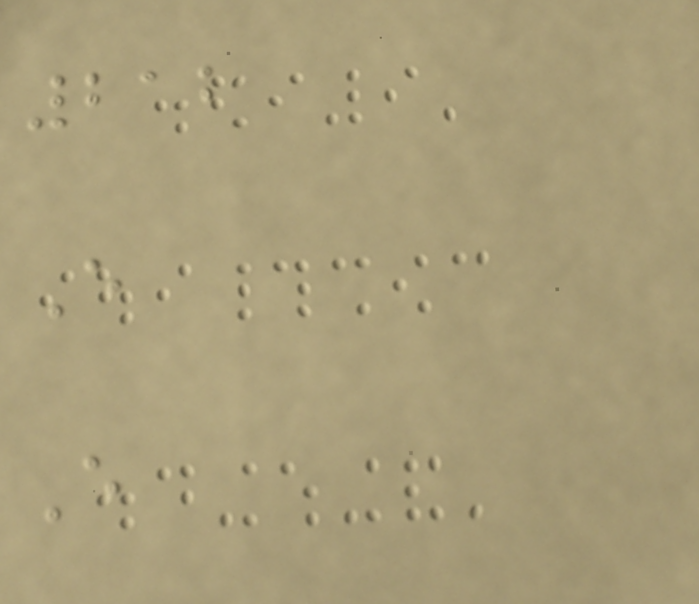212
E
E
